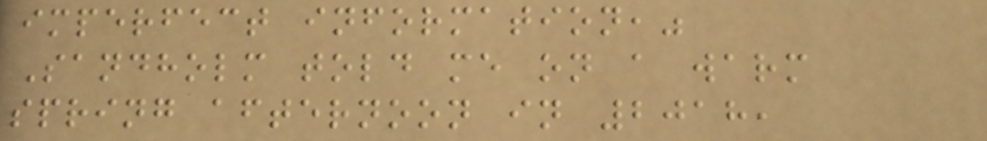imperfect information,"
Sandholm told me on a warm
spring afternoon in 2018,
